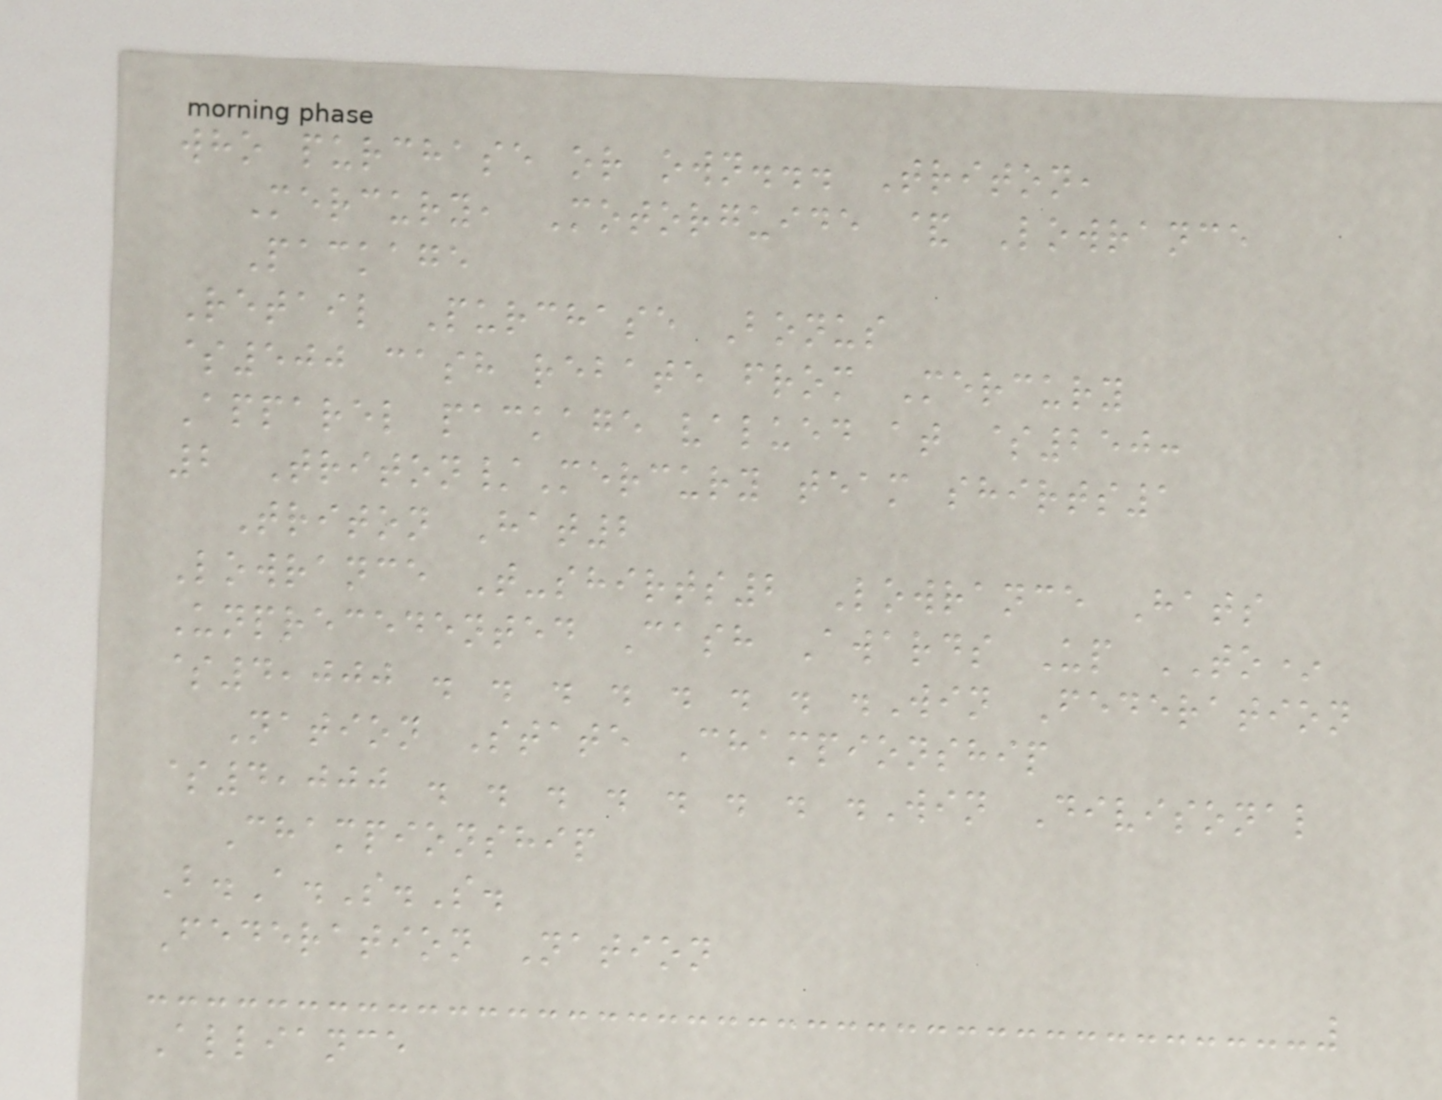who purchase or own... Triton,
Mercury, Motorguide & Lowrance
Package
Retail Purchase Bonus
$500 cash rebate from Mercury
Apparel package valued at $250:
2 Triton/Mercury team shirts1
Triton Hat2
Lowrance T-shirts2 Lowrance Hats
Unprecedented Cash Awards Up TO*
$4,000 . . . . . . . .Win Federation
Nation State Championship
$4,000 . . . . . . . .Win Divisonal
Championship
B.A.S.S.
Federation Nation
Alliance
